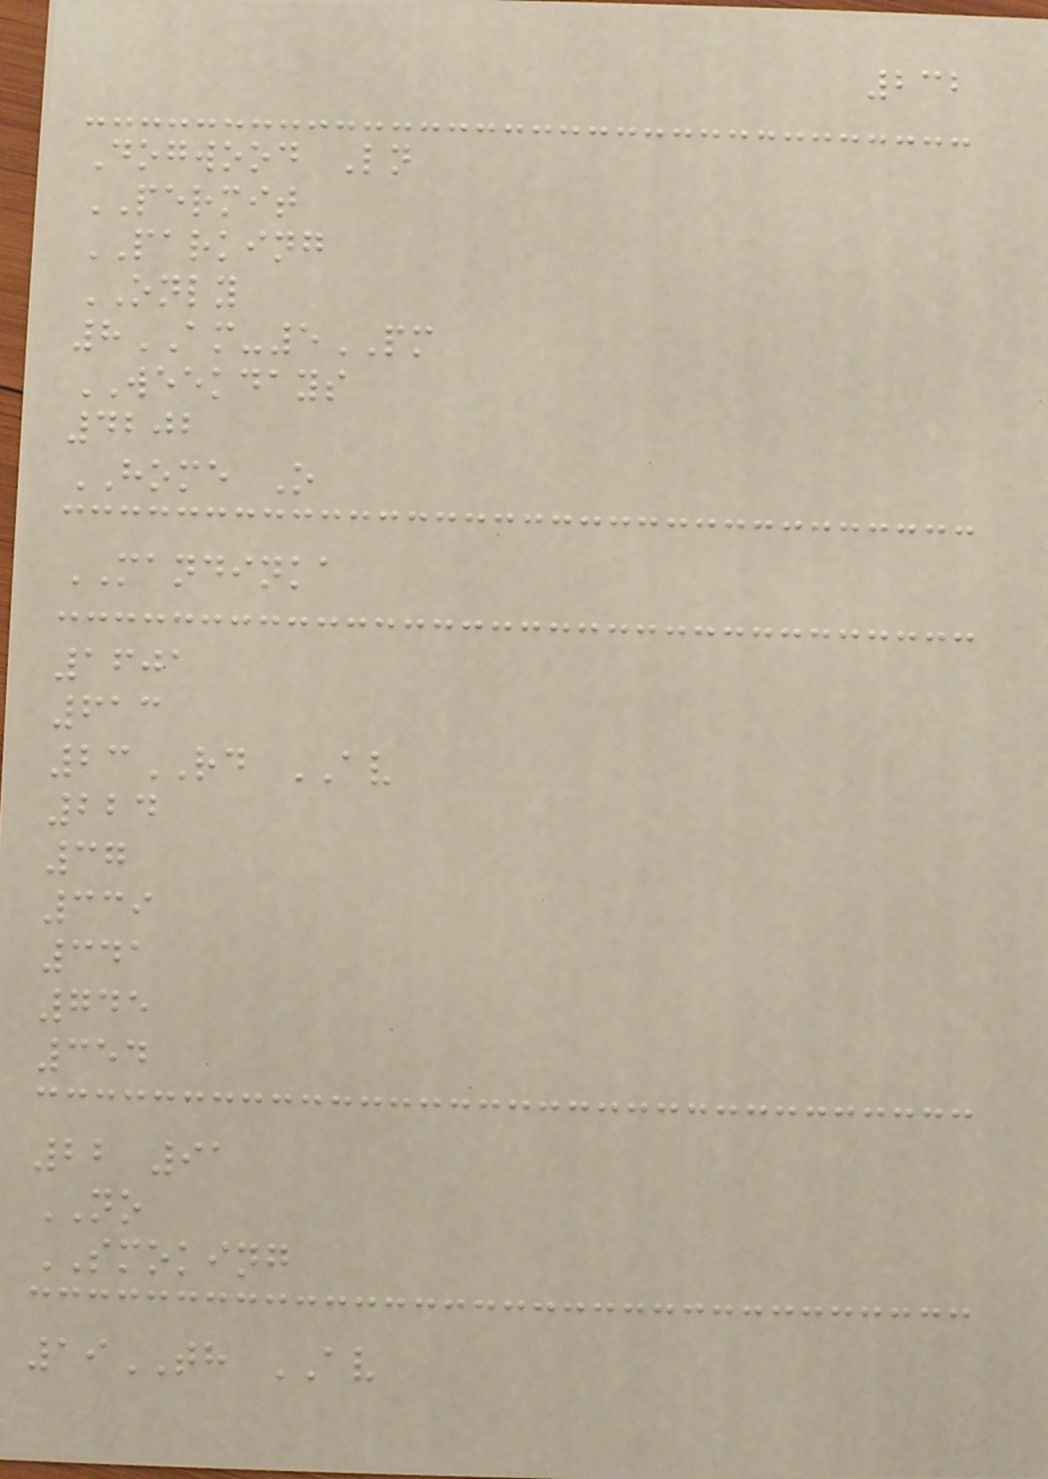232
Dogwood Ln
PERMIT
PARKING
ONLY
8AM-5PM
WEEKDAYS
4202
HOME O
MANDINKA
1601
613
23RD AV
224
37
339
341
745
354
22 91
NO
SMOKING
19TH AV
